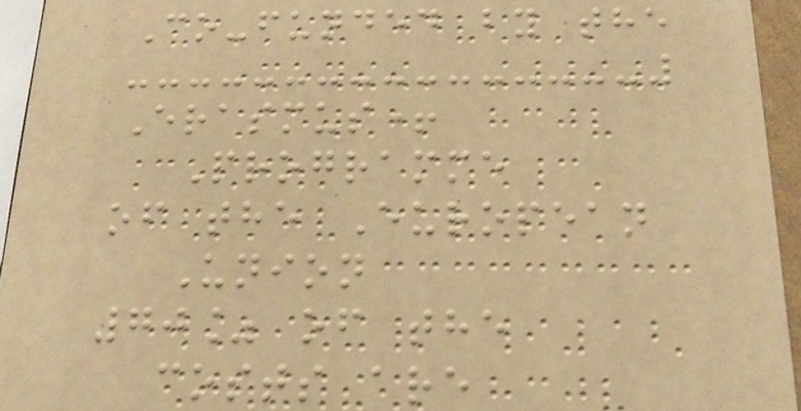Co-funded by the
Erasmus+
Programme
of the European
Union
70% of the
costs are
